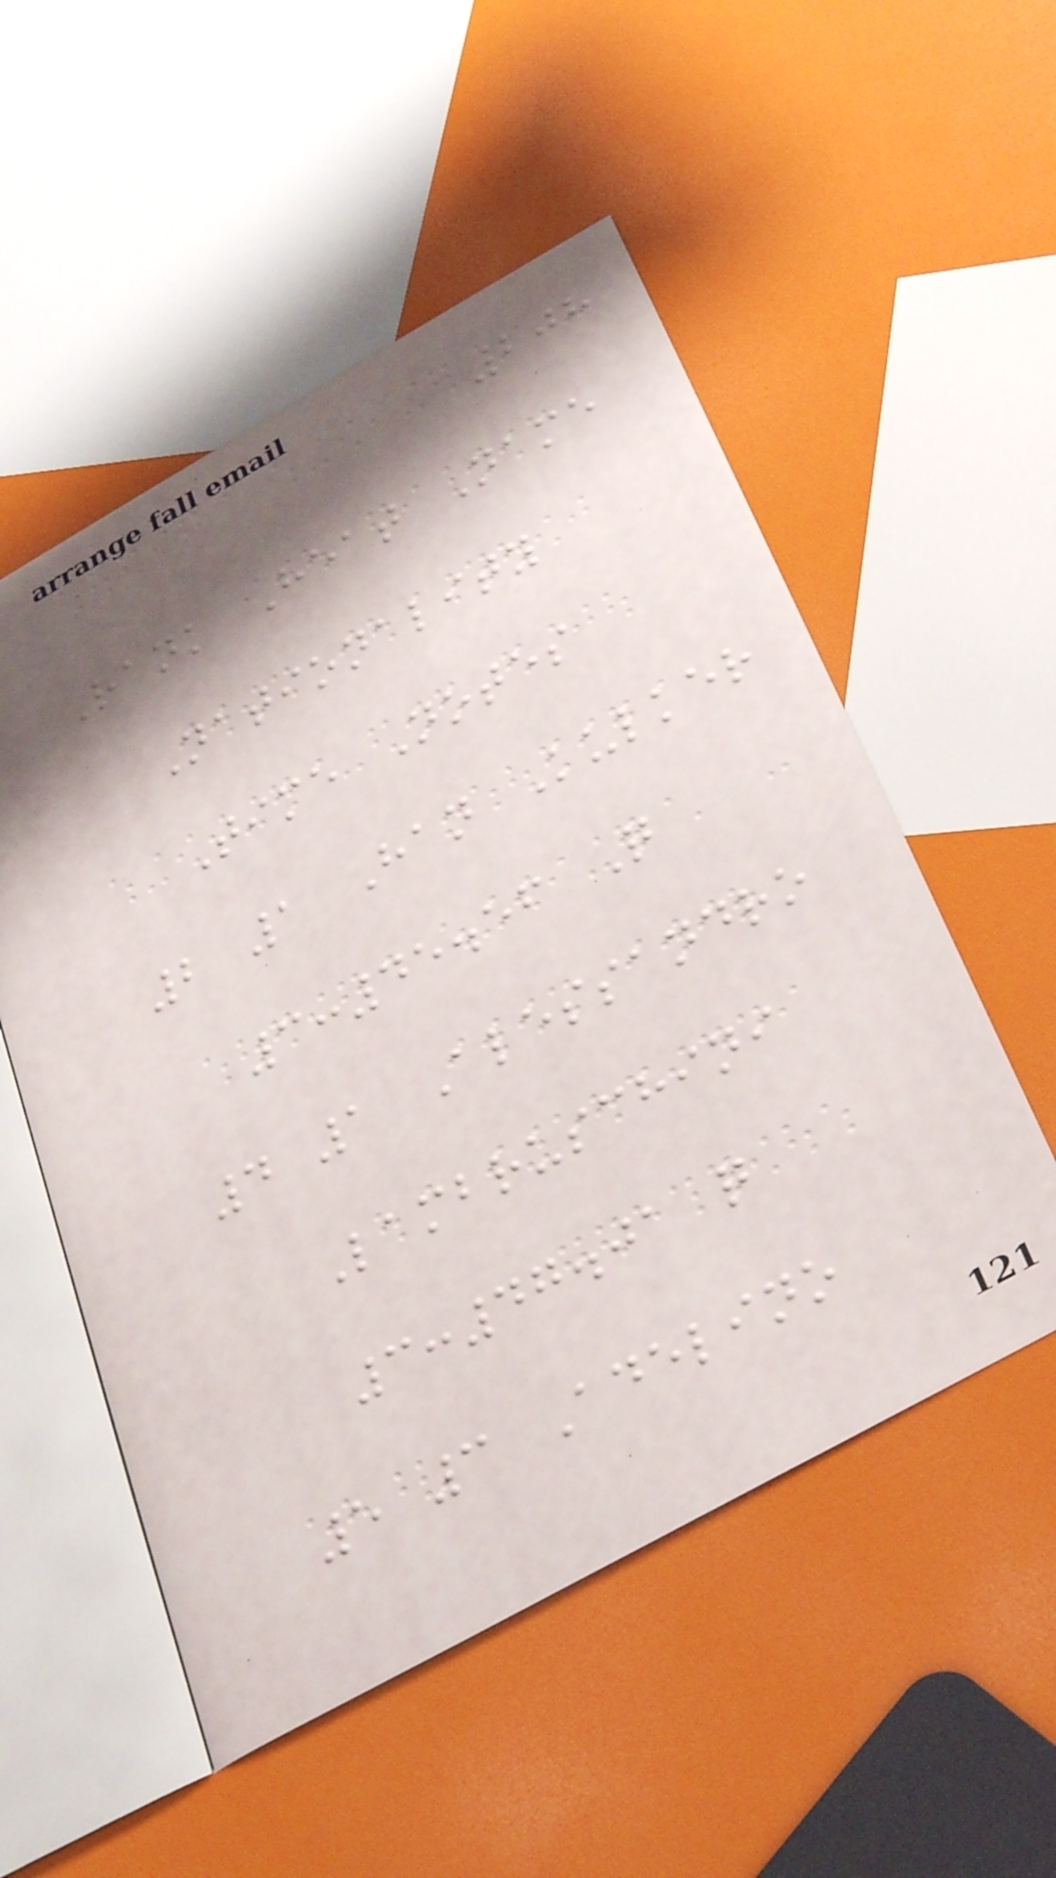208
Rank Heat Name
Nationality
Time Notes
2 1 Han Kulker
3:45.56 Q
4 1 Alessandro
Lambruschini
3:47.01 q
5 3 Adelino
